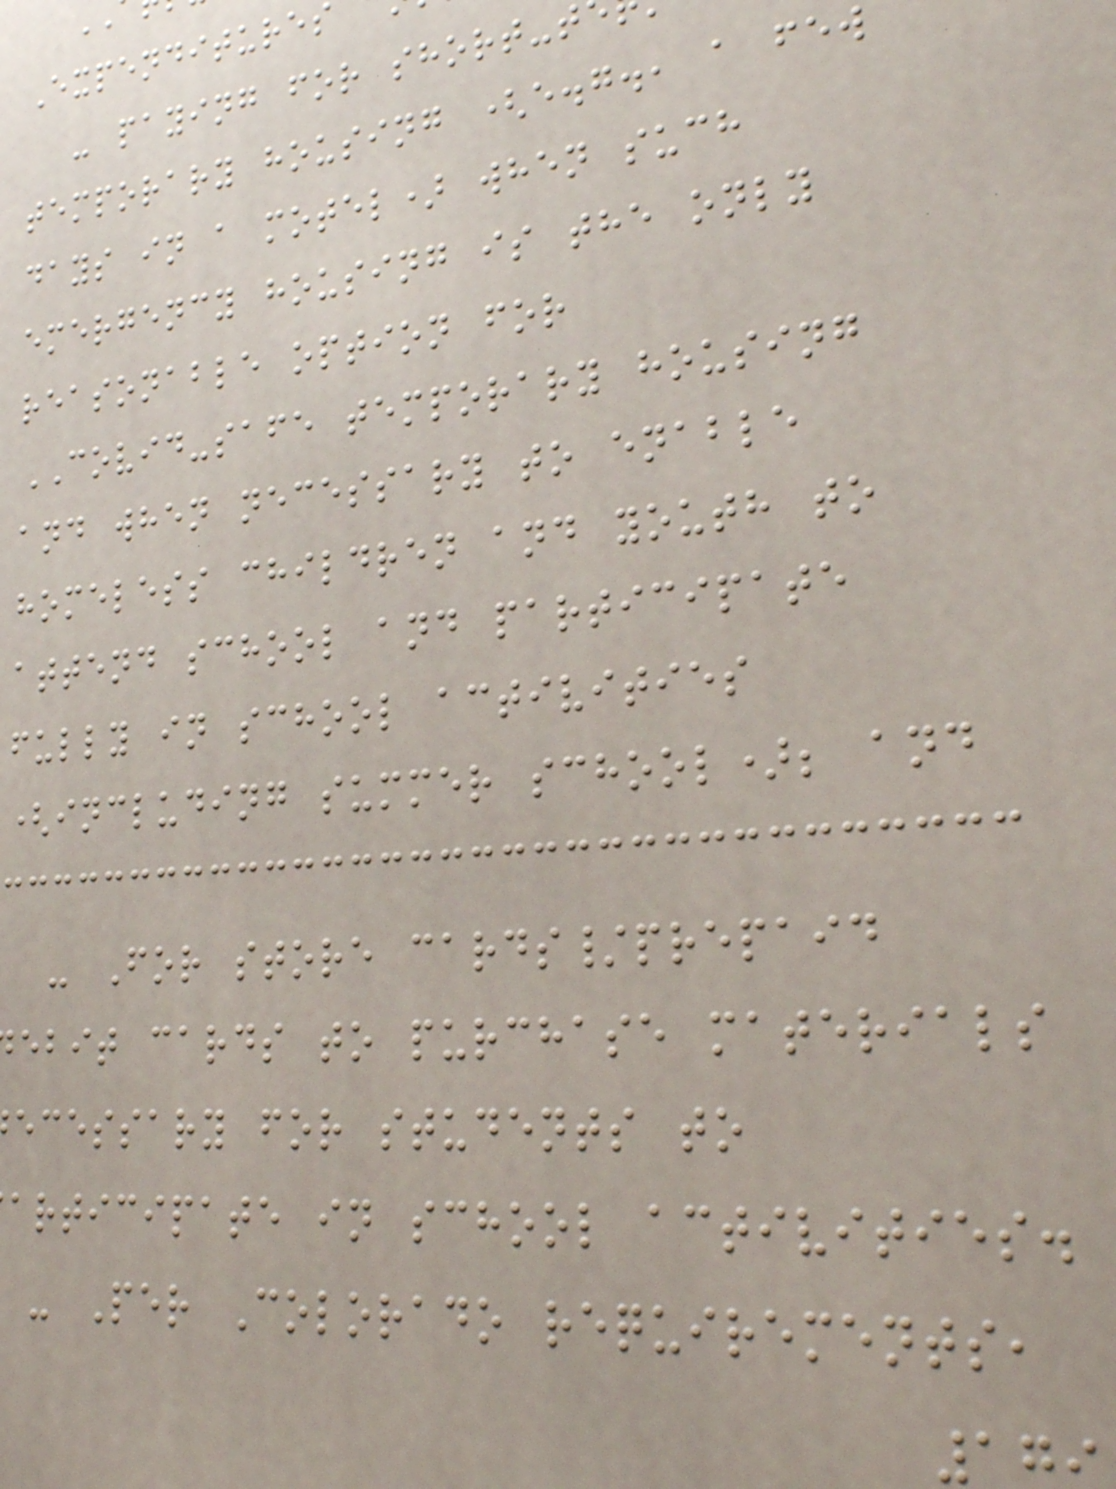Expenditures
- paying for short-t
temporary housing (e.g., a few
days in a motel) when such
emergency housing is the only
reasonable option for
COVID-safe temporary housing
and when necessary to enable
homeless children and youth to
attend school and participate
fully in school activities
(including summer school); and
- For store cards/prepaid
ebit cards to purchase materials
ecessary for students to
articipate in school activities.
- Per Colorado requirements,
